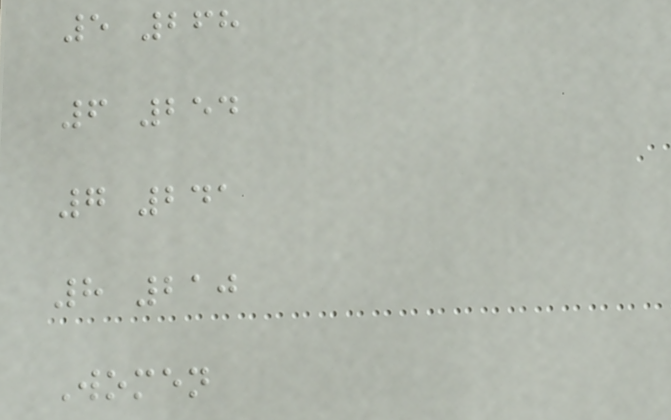5 268
6 254
7 241
8 210
Women
